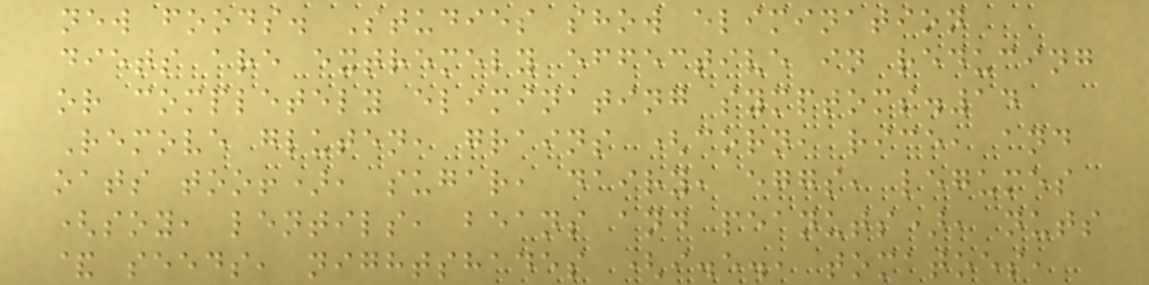new foods. Studies show elimination
diets are extremely effective in reducing
or completely eliminating symptoms.14
Remove gluten, grains (corn, rice, and
oats too!), sugar, dairy, eggs, legumes
(soy, lentils, beans and peanuts), nuts
& seeds, nightshades (i.e., tomatoes,
